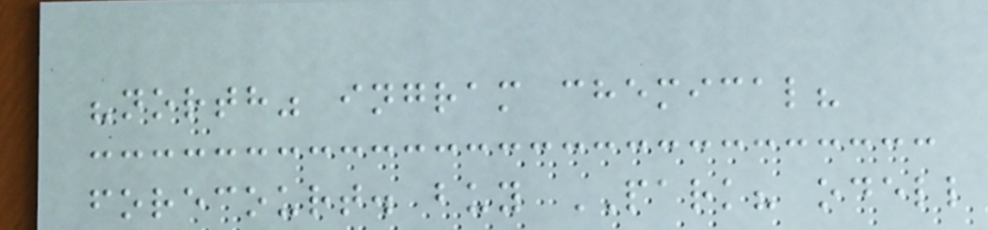"north" ingram chemical?
forecourt. buy PARK? odell
